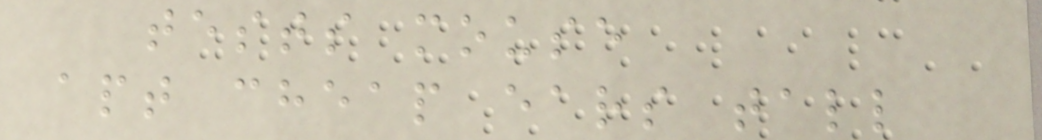tests mouse
apt cheap ears tall
